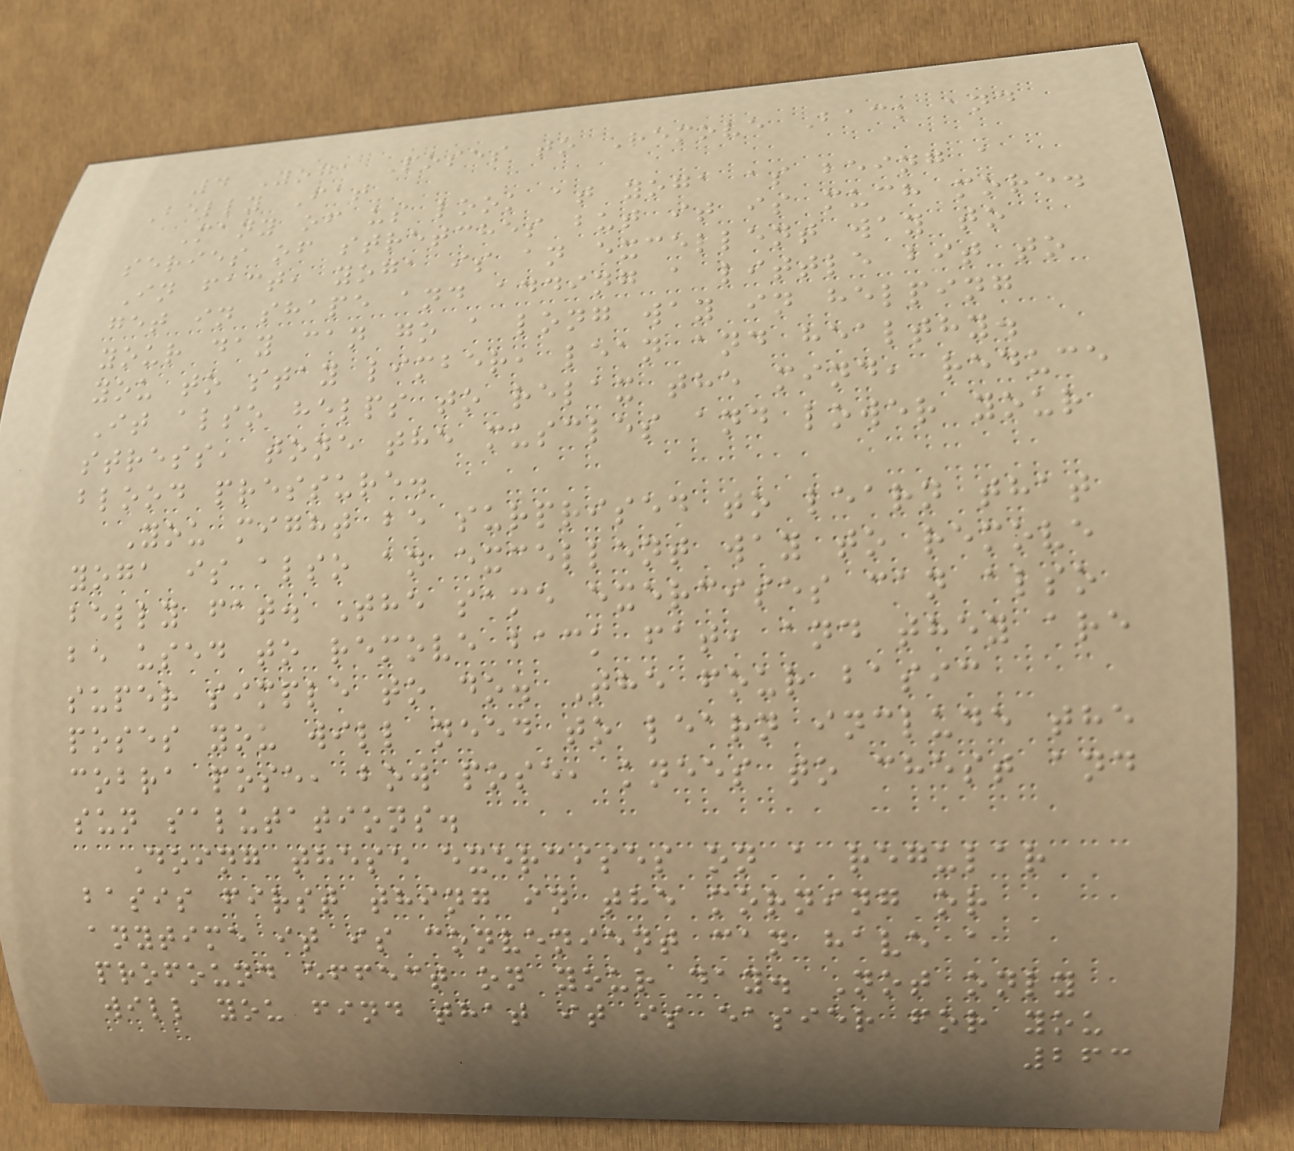4 Yoga Poses to Remove Back and
Belly Fat
Many of us look at yoga as being a
series of stretches but it is much more.
In fact, yoga is an excellent way to
get in shape and adding a little bit to
your day can go a long way in helping
you to stay limber, lean and healthy.
It also helps to relax the mind, reduce
stress, tone the muscles and lower your
blood pressure.
You might be surprised to learn that
yoga is also an excellent way to remove
belly fat. The same exercises can also
be used to remove back fat, and they are
super simple to do. The four basic
poses you will need to learn include the
cobra pose, bow pose, knees to chest and
sun salutations.
Doing these exercises on a regular
basis first thing in the morning or
anytime it is convenient can have a
profound effect on your day. Not only
will you find that it is easier for you
263
